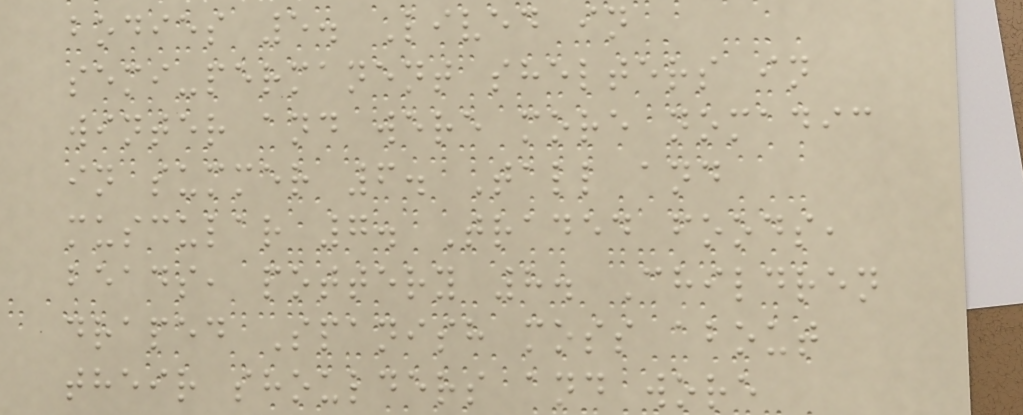bodies 5. Lived in
semi-permanent shelters in
winter and were more nomadic
in summer 6. Tall and
muscular 7. Traded foods,
beads, pottery 8. Children
draped Spanish moss about
their shoulders and wore
